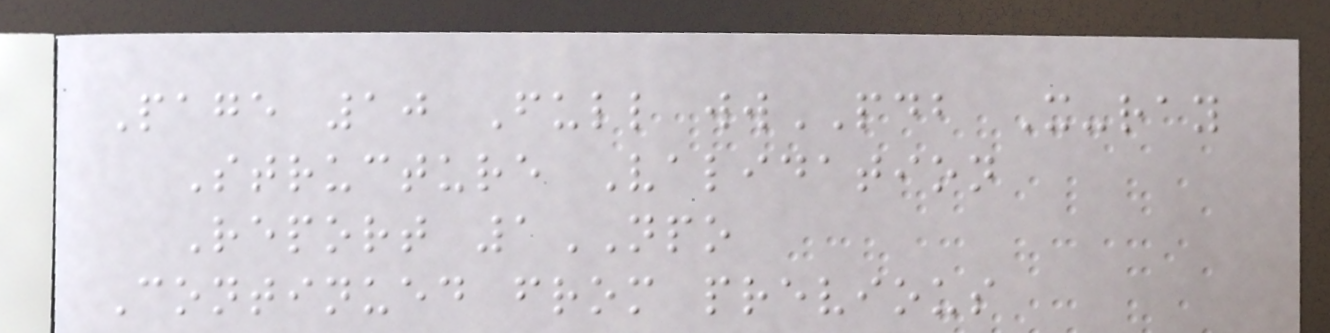Page 10 Full wwPDB X-ray
Structure Validation
Report 1NPO
Continued from previous
